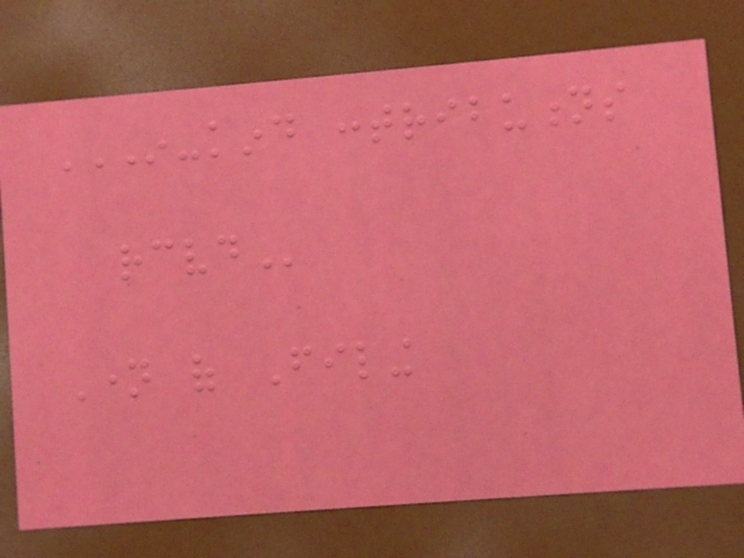IN-KIND CONTRIBUTIONS
RECEIVED
Name of Filing
